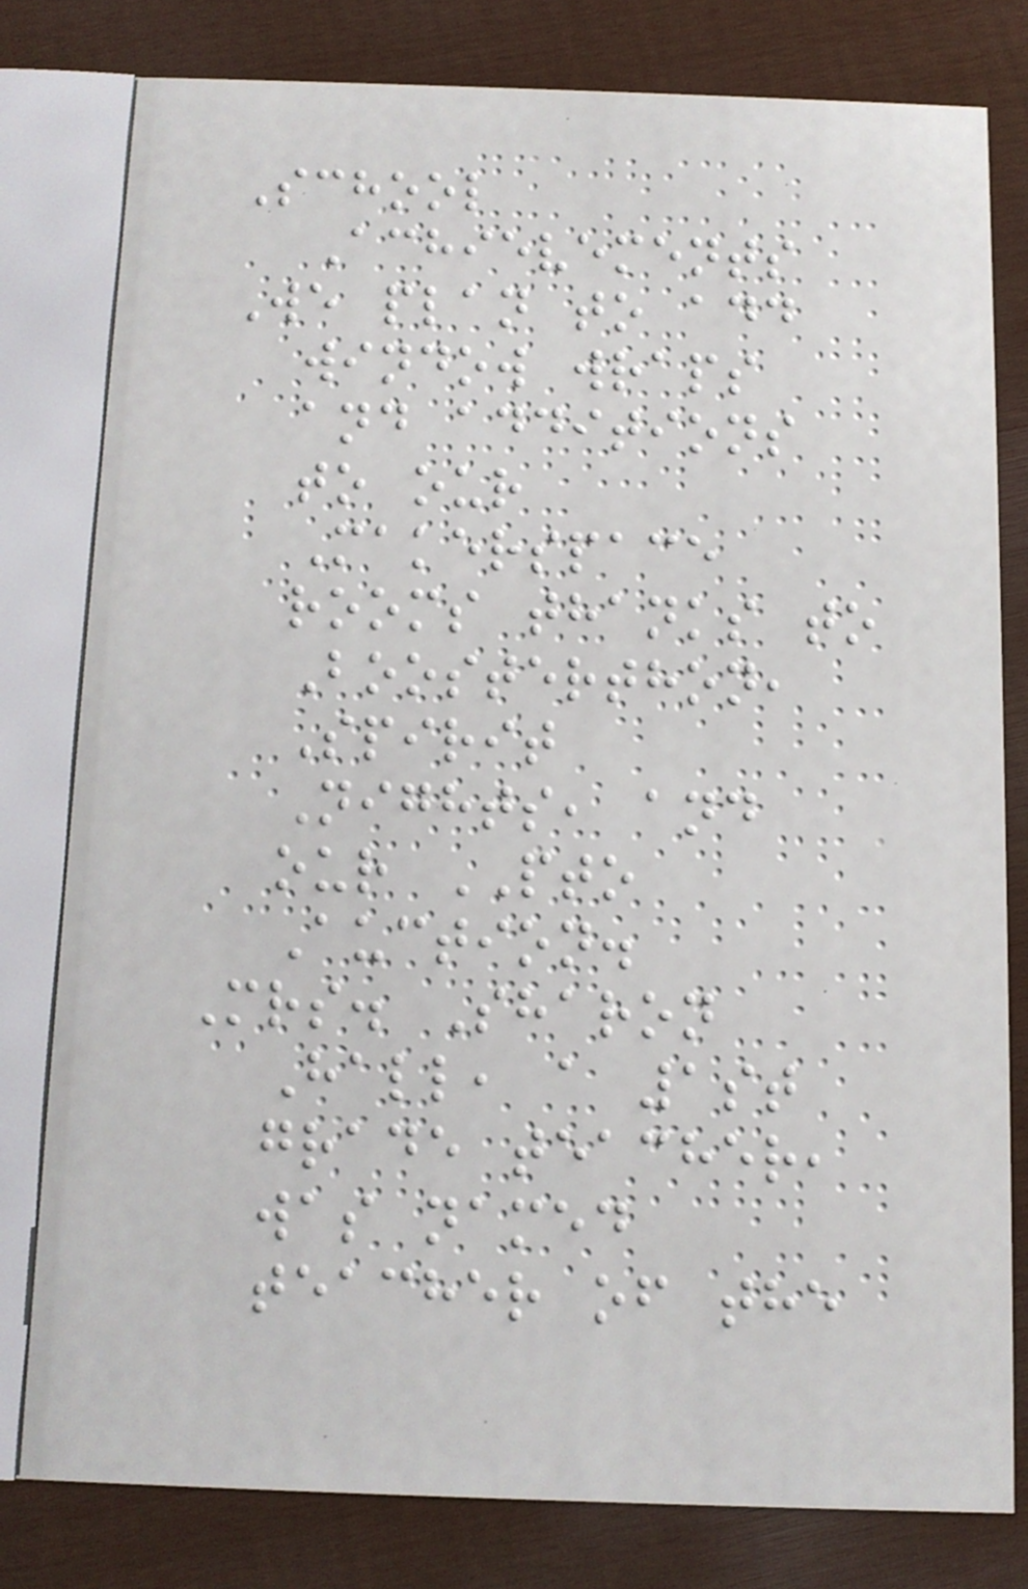School
Achievements
We plan to add
window wraps
and additions
to our
Makerspace
rooms thanks to
Boosterthon,
Spirit
Nights, and
our PTO
Auction.
Mrs. Sharon
Hall, a 1st
grade teacher,
was named
teacher of the
